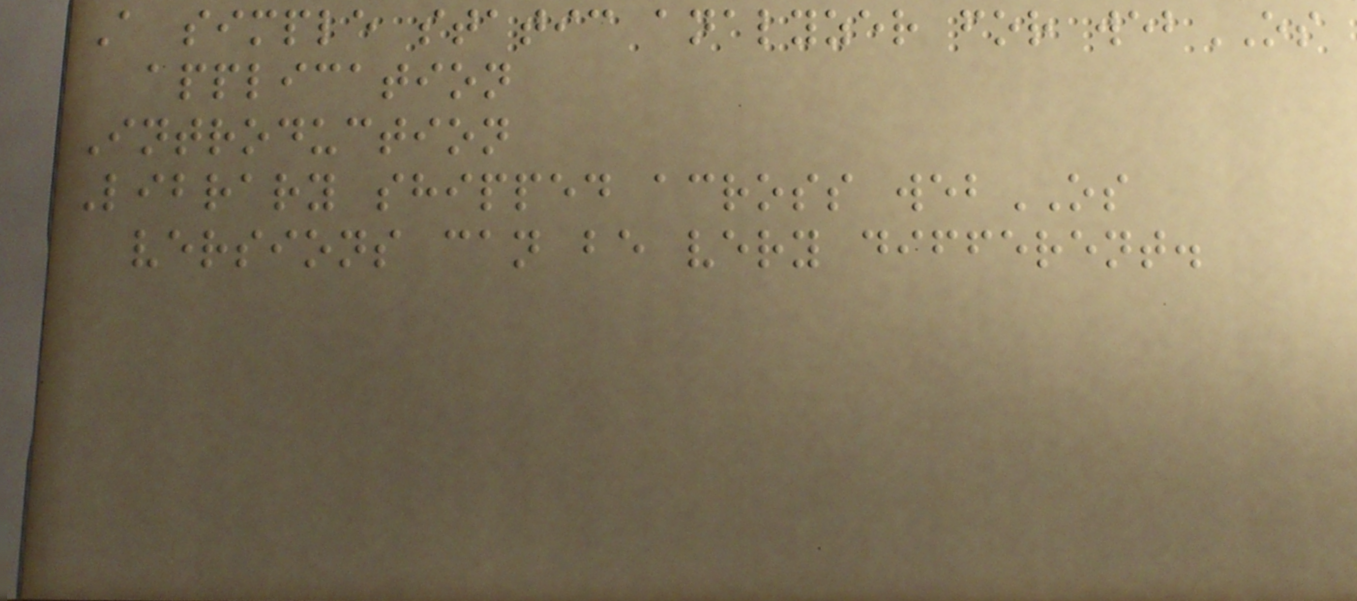A simple static analyzer for webOS
application
Introduction
Library shipped across webOS
versions can be very different.
